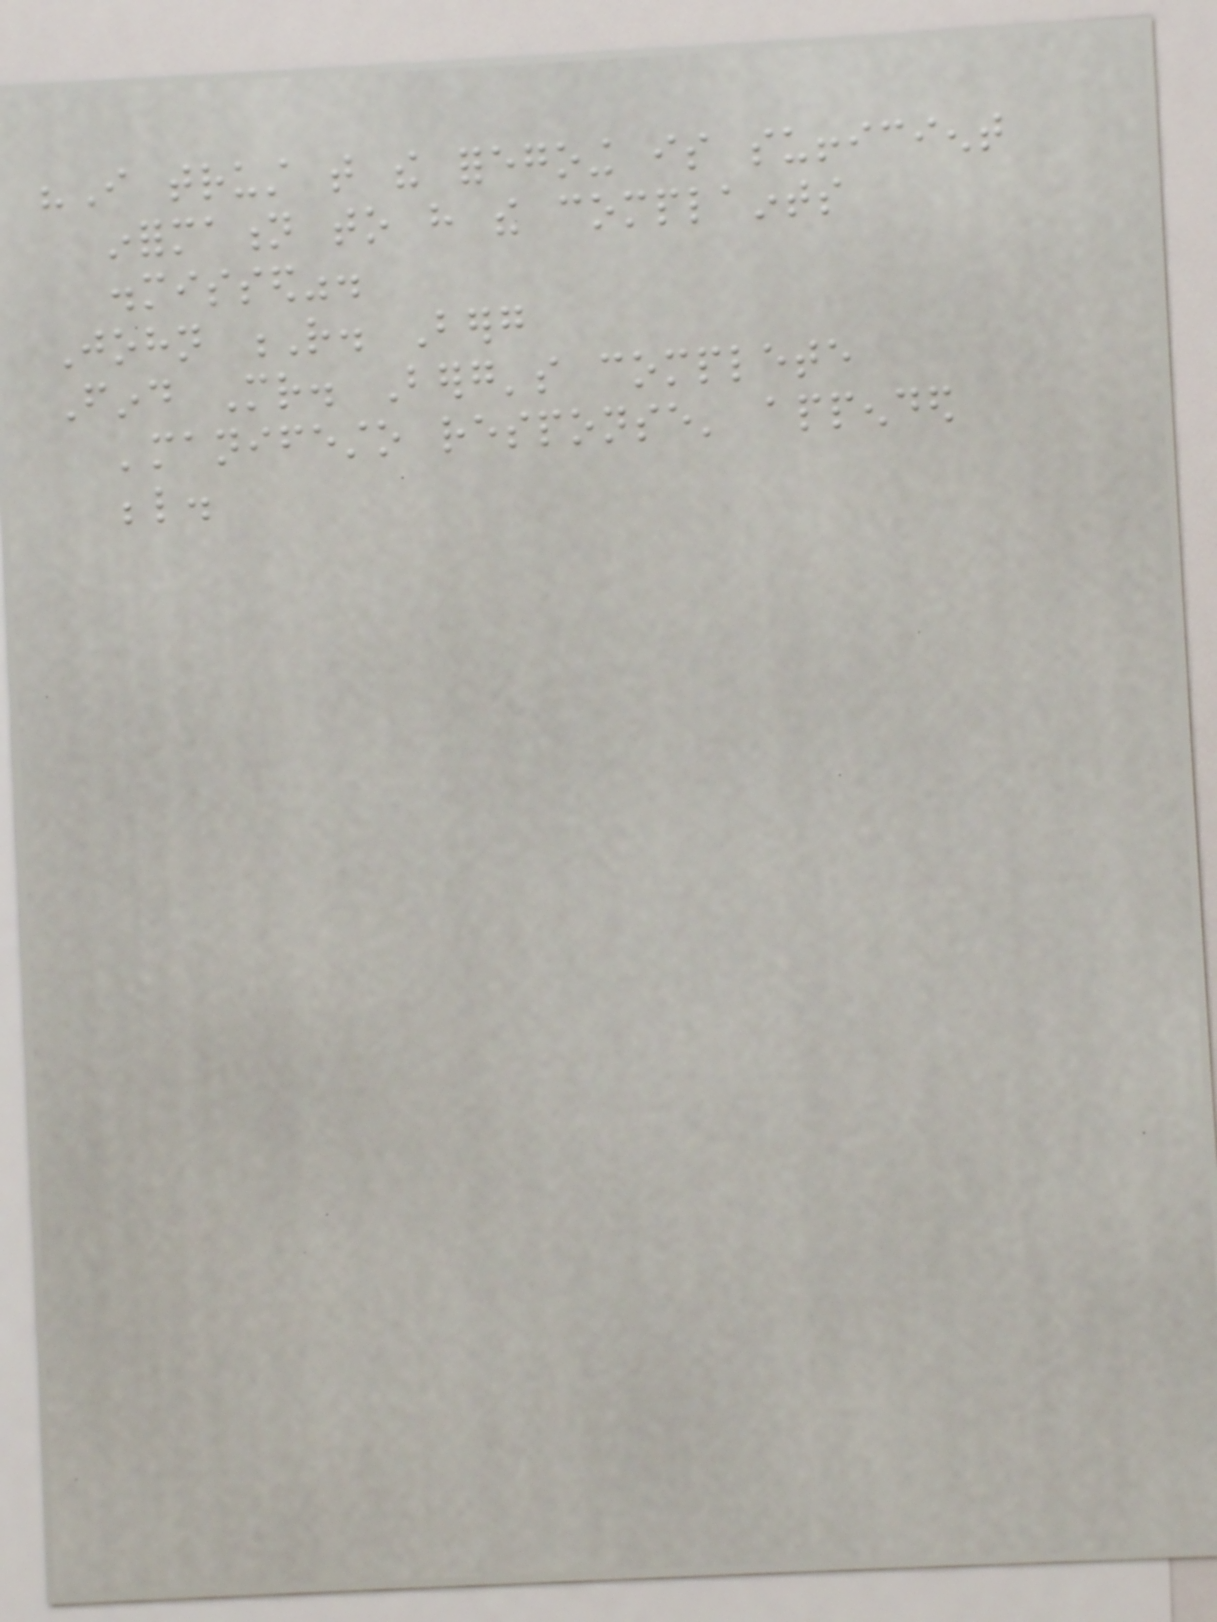"I trust that the foregoing is sufficient
information to have the complaints
dismissed".
John R. Berg
Find Mr. Berg's complete
'manifesto response' appended
below.
